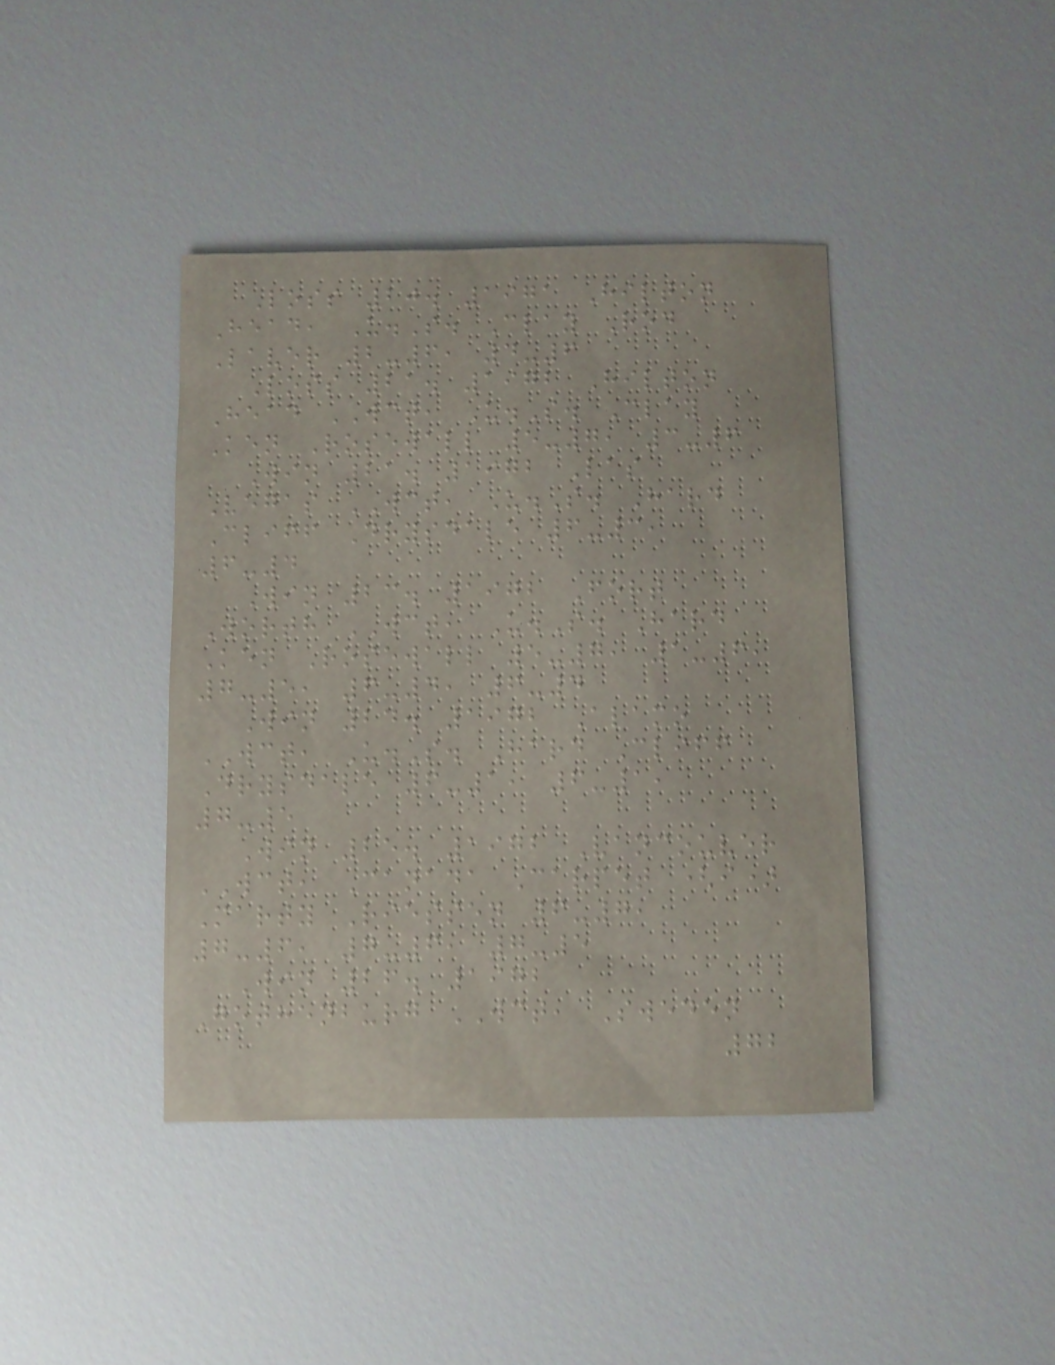Loss 20. 1971 Hilton
Head, U.S. Clay Rod
Laver 2-6, 4-6
Loss 21. 1972 Hilton
Head WCT, U.S. Clay
Ken Rosewall 5-7, 3-6
Win 21. 1972 Las
Vegas WCT, U.S. Hard
Cliff Drysdale 6-3,
6-4
Win 23. 1972 Fort
Worth WCT, U.S. Hard
Ken Rosewall 5-7, 1-6,
7-5, 6-4, 6-4
Win 24. 1972 Alamo
WCT, U.S. Hard Cliff
Drysdale 6-1, 6-1,
7-5
Win 25. 1972 Vancouver
WCT, Canada Carpet (i)
Marty Riessen 6-7,
7-6, 7-6, 7-5
Win 26. 1972
Gothenburg WCT, Sweden
72
